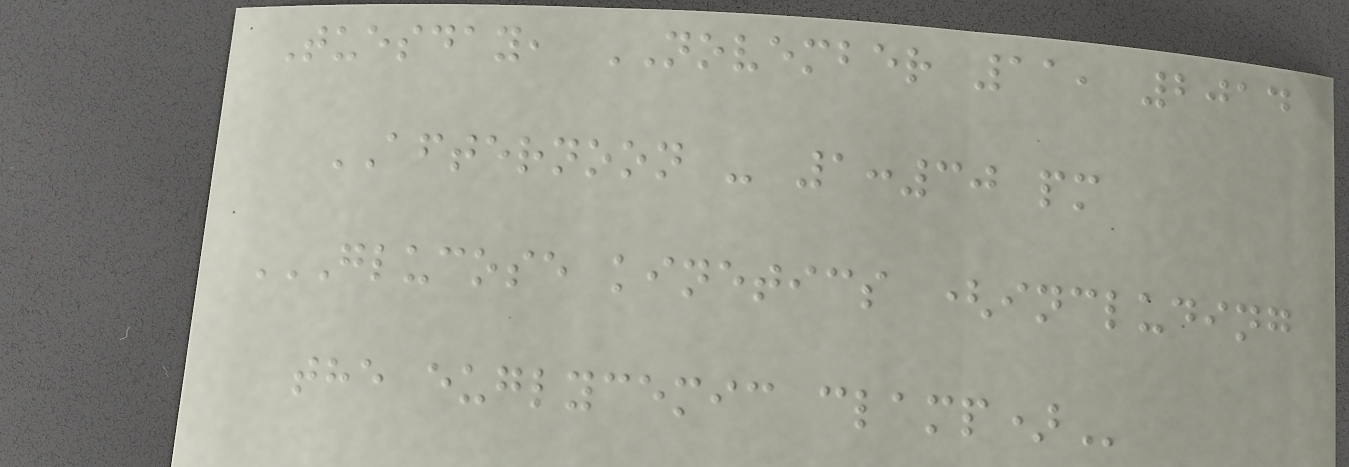Tuesday, NOVEMBER 11, 2014
AFTERNOON - 1:30 pm
GLUCOSE KINETICS (INCLUDING
THE EUGLYCEMIC CLAMP)
